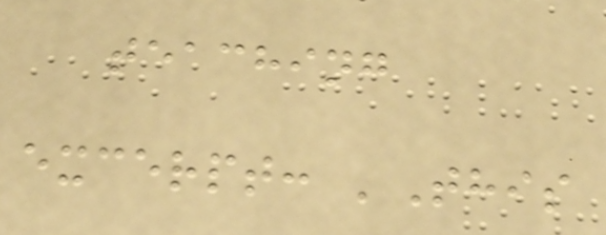teaching
excerpt: 'This
